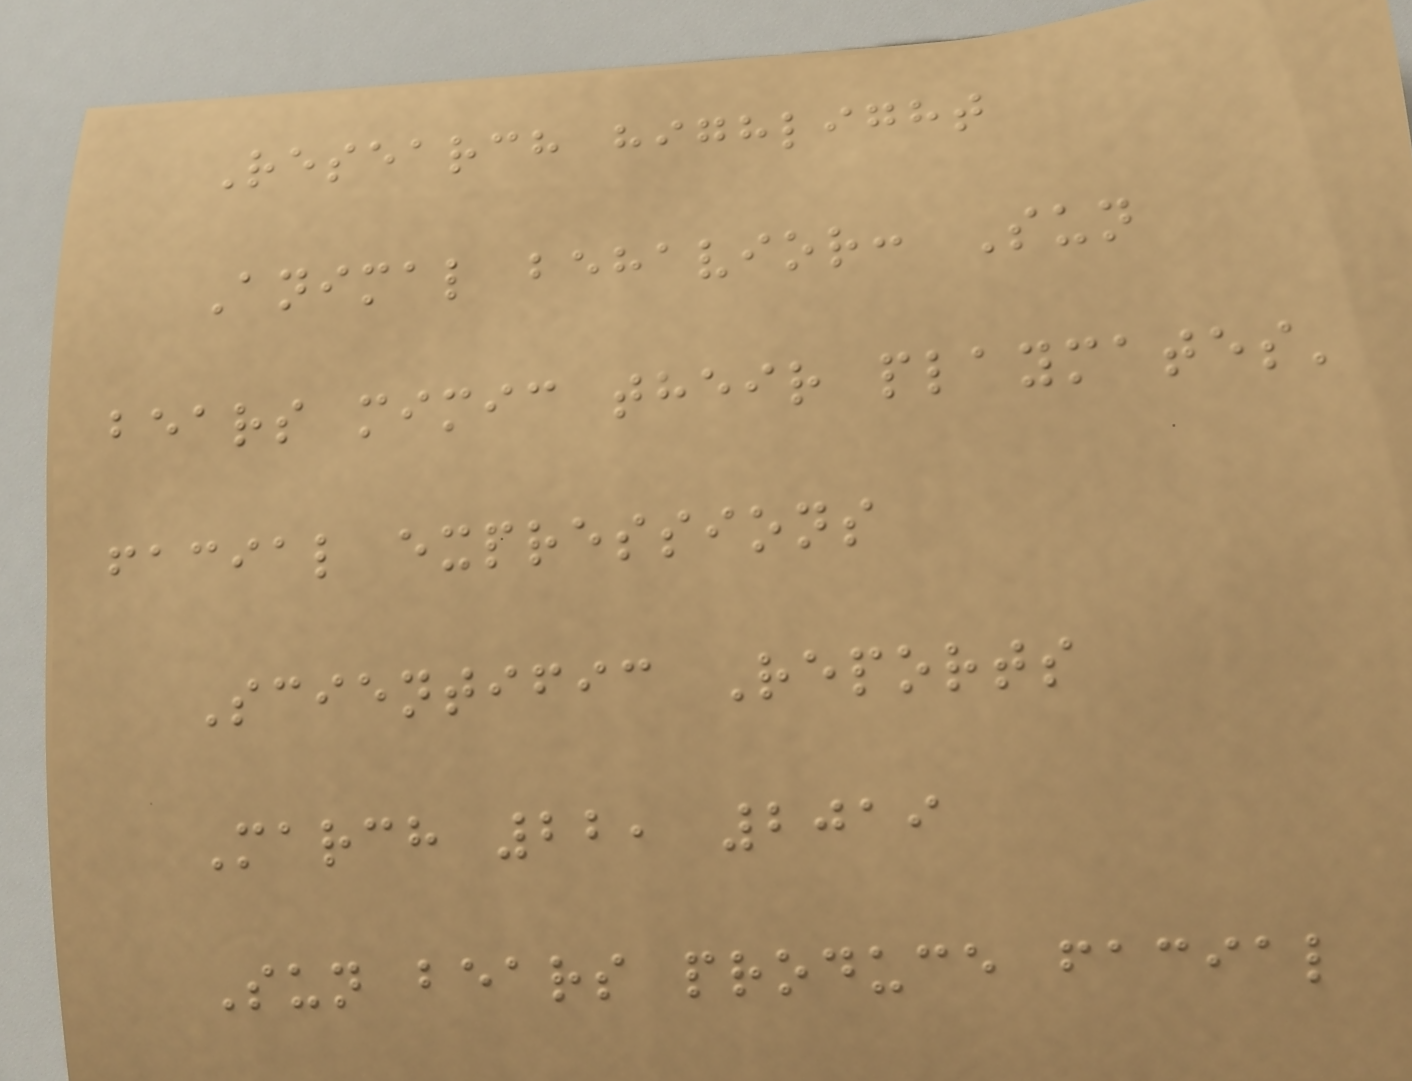Research highlight
Animal behavior: Sun
bears mimic their playmates'
facial expressions
Scientific Reports
March 22, 2019
Sun bears produce facial
